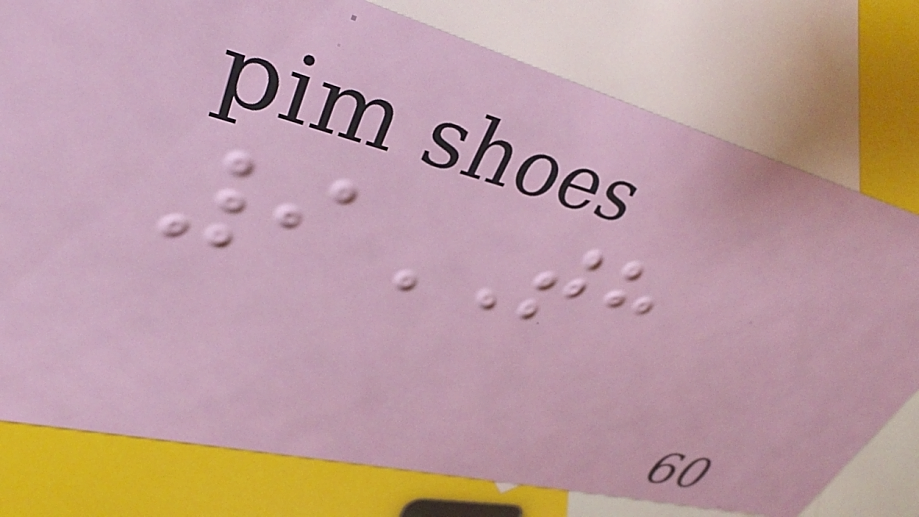9TH
